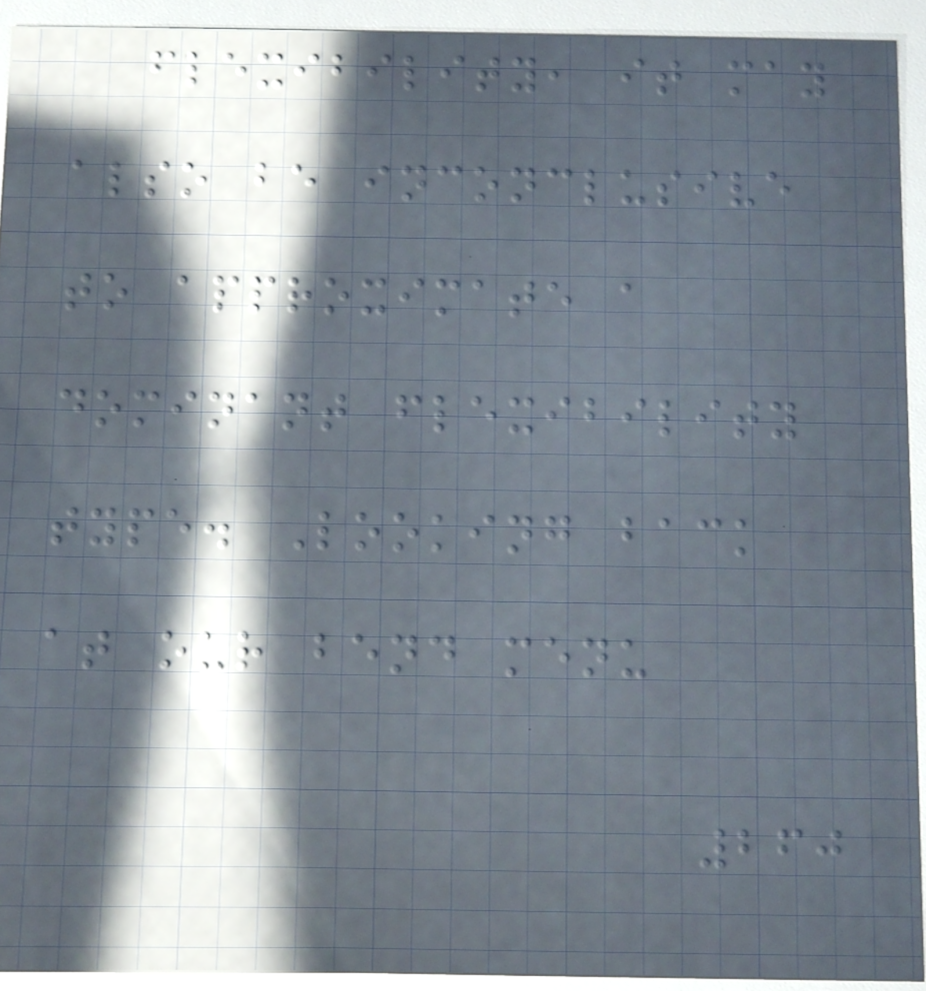flexibility, it may
also be inconclusive
to approximate a
dominant flexibility
type. Looking back
at our bend menu
260
